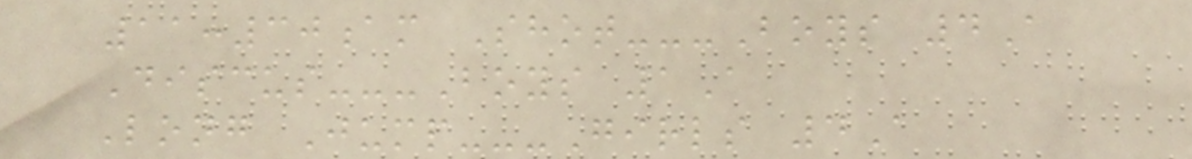11:30am Shot---Boys 4A
Discus---Boys 1A
Long Jump---Girls 4A
